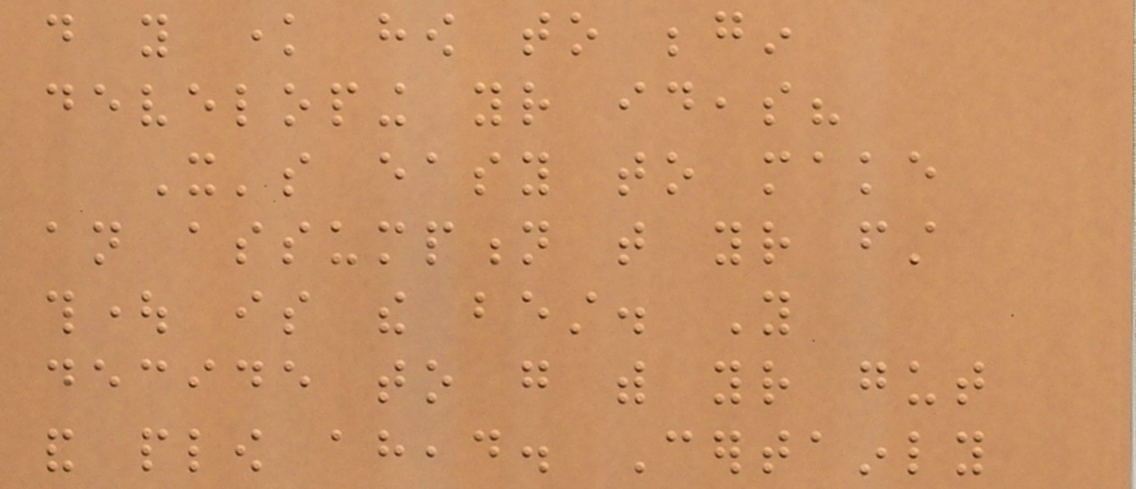do you know how to begin
developing your ideas?
It's easy to make
an assumption that your first
thought is the best. You
decide to go with your gut
and plow ahead. Certainly
